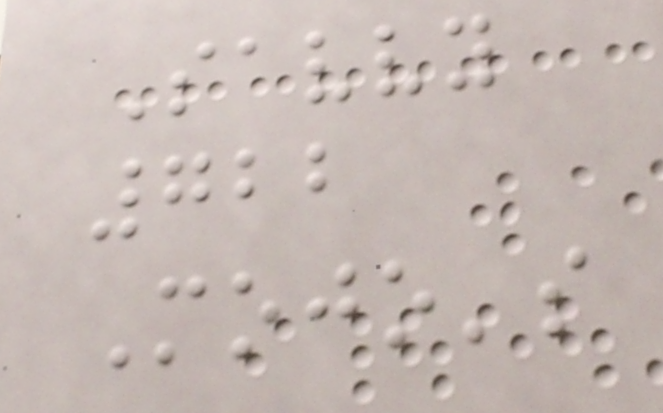Savvy
722
Mojo's
